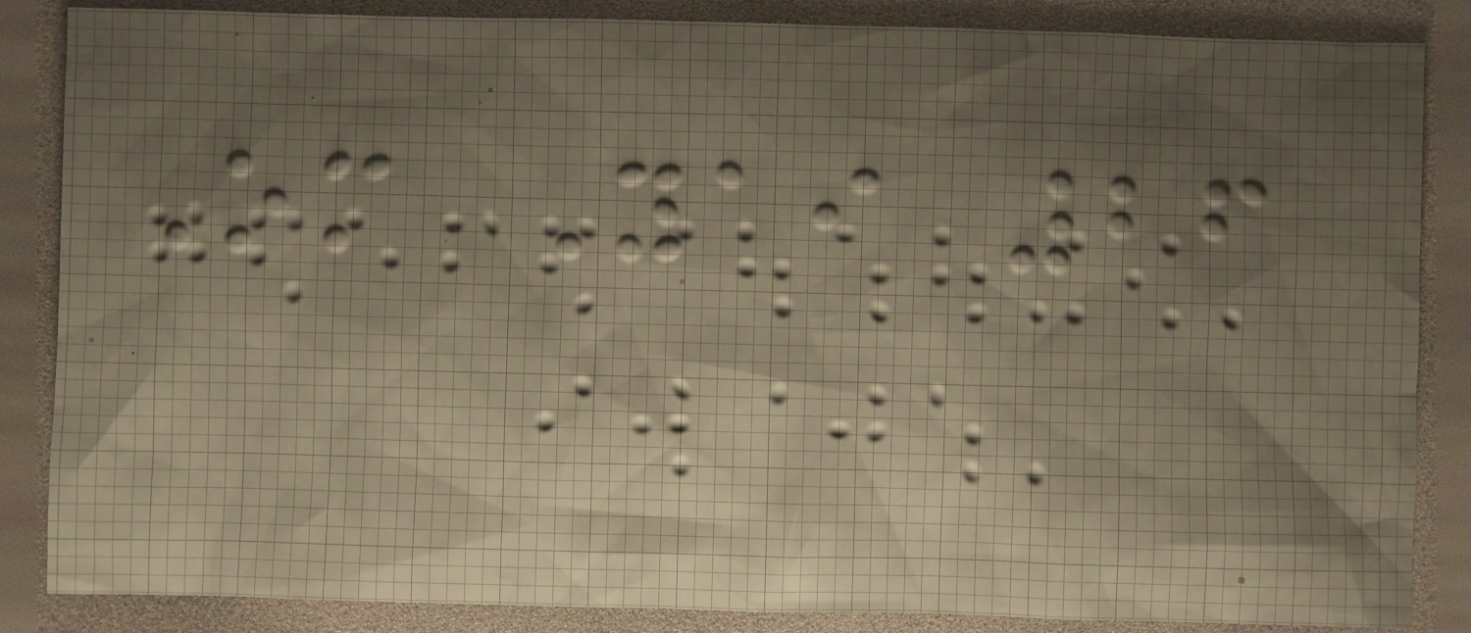Om Yai 26
